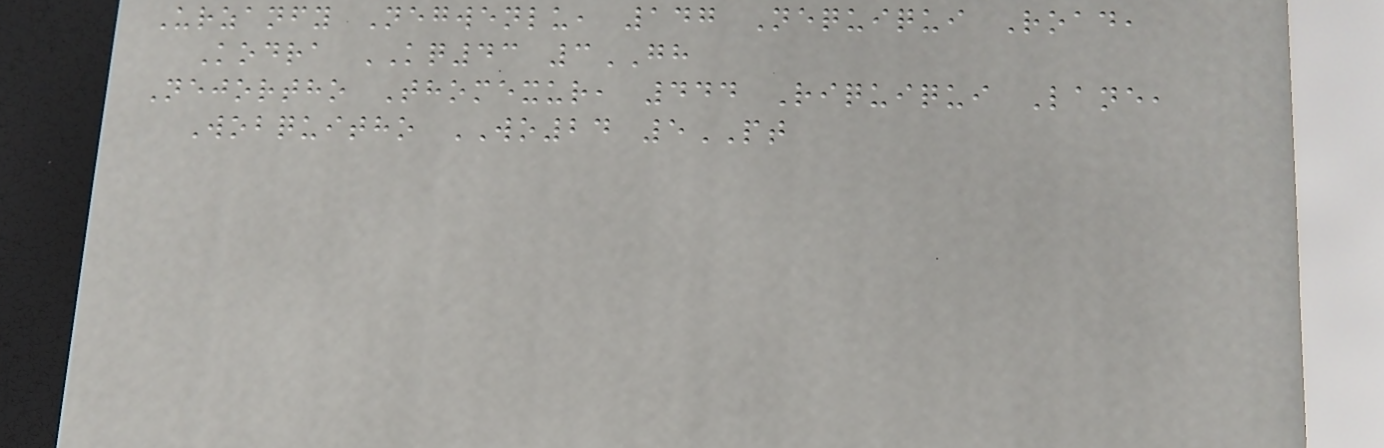Urzanfy Negwenlu, 147 Nequiqui Road,
Kodra KQ43 3GH
Nejortho Thomexur, 444 Riquiqui Lane,
Wobquitho WO24 5PT
